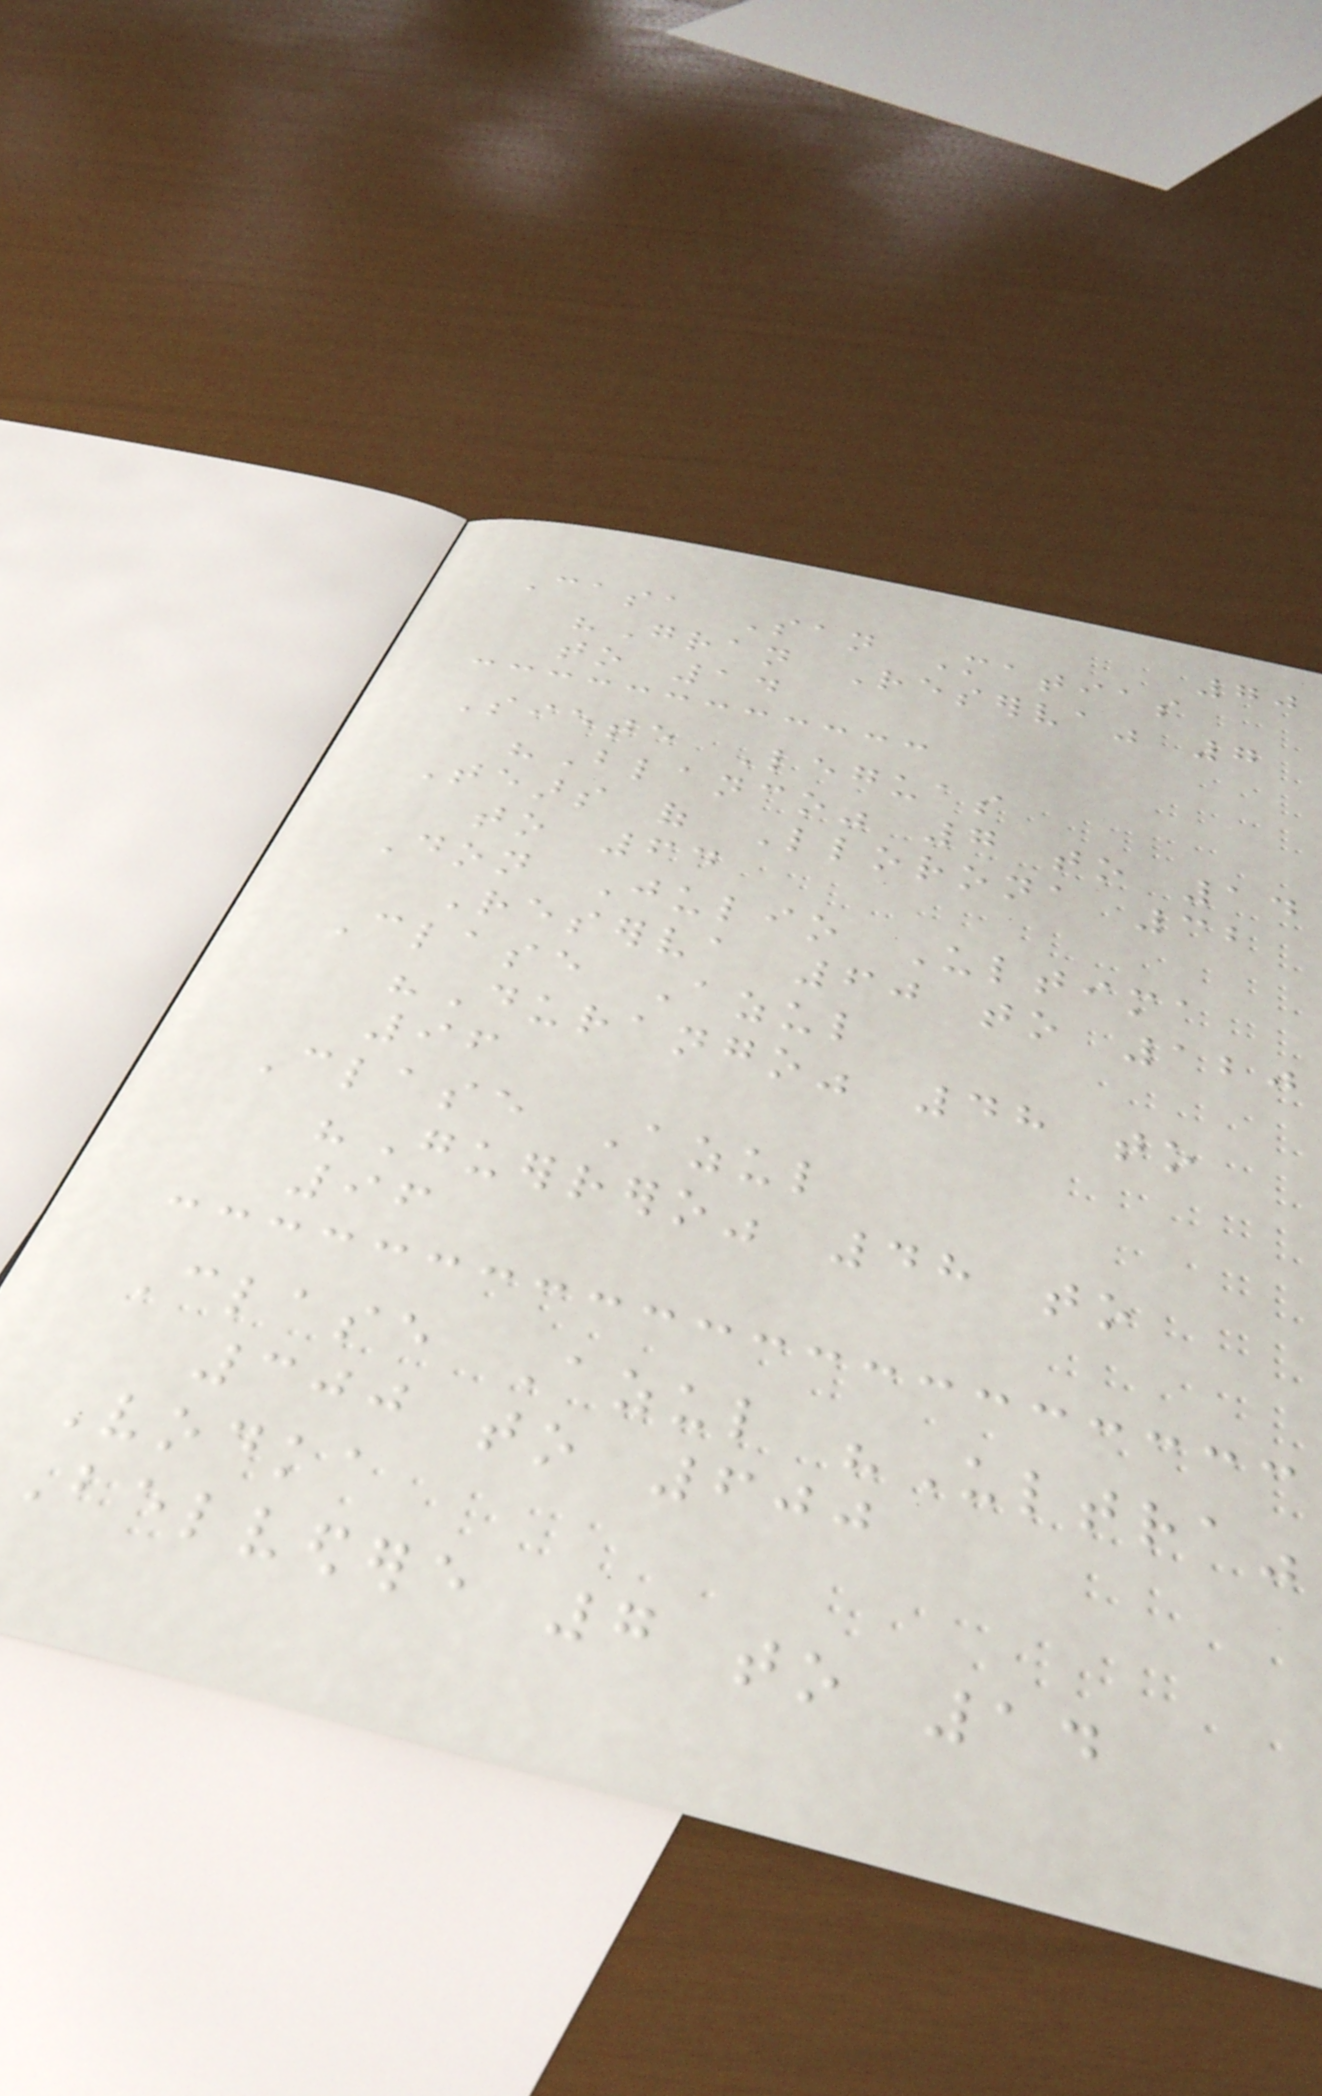70
Casa San Matias
"Gran Reserva" 7
to 14
Siete Leguas
"Blanco" 7 to 14
Tears of Llorona 32
to 64
Don Julio Ultima
Reserva 60 to 120
Clase Azul
"Durango" 48 to
96
Clase Azul
"Guerrero" 48 to
96
Clase Azul "Ultra"
300 to 600
Vodka
Belvedere 7 to 14
